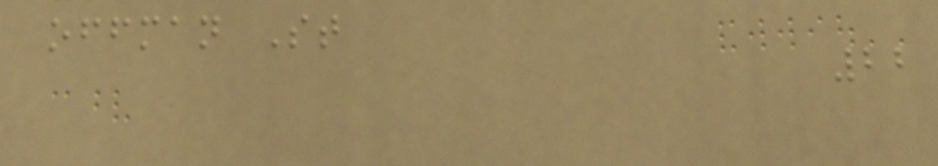offman St
22
